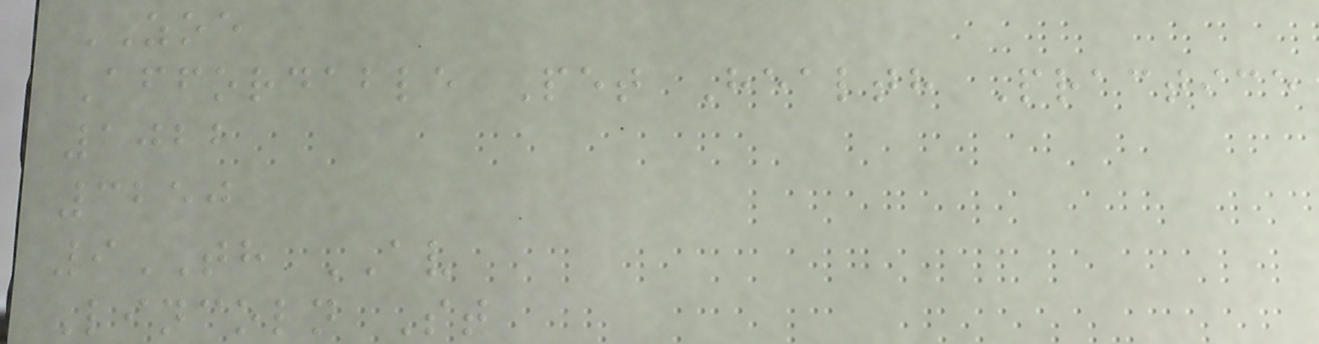ZOE
Affordable Pet Health Practice
1022
3250
9TH AV
Lincoln St
